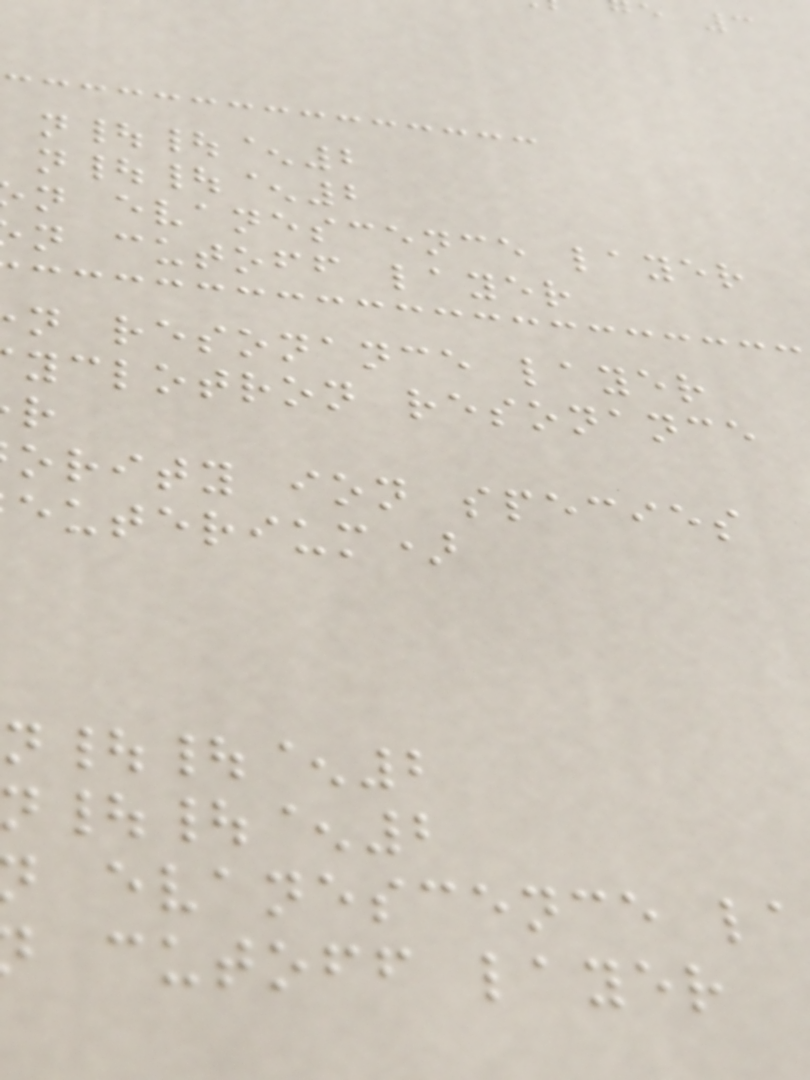n||^2
n||^2
n evanescence layer
n cutoff layer
n resonance layer
yclotron resonance
ority ion species
euterium)
n||^2
n||^2
evanescence la
cutoff layer
